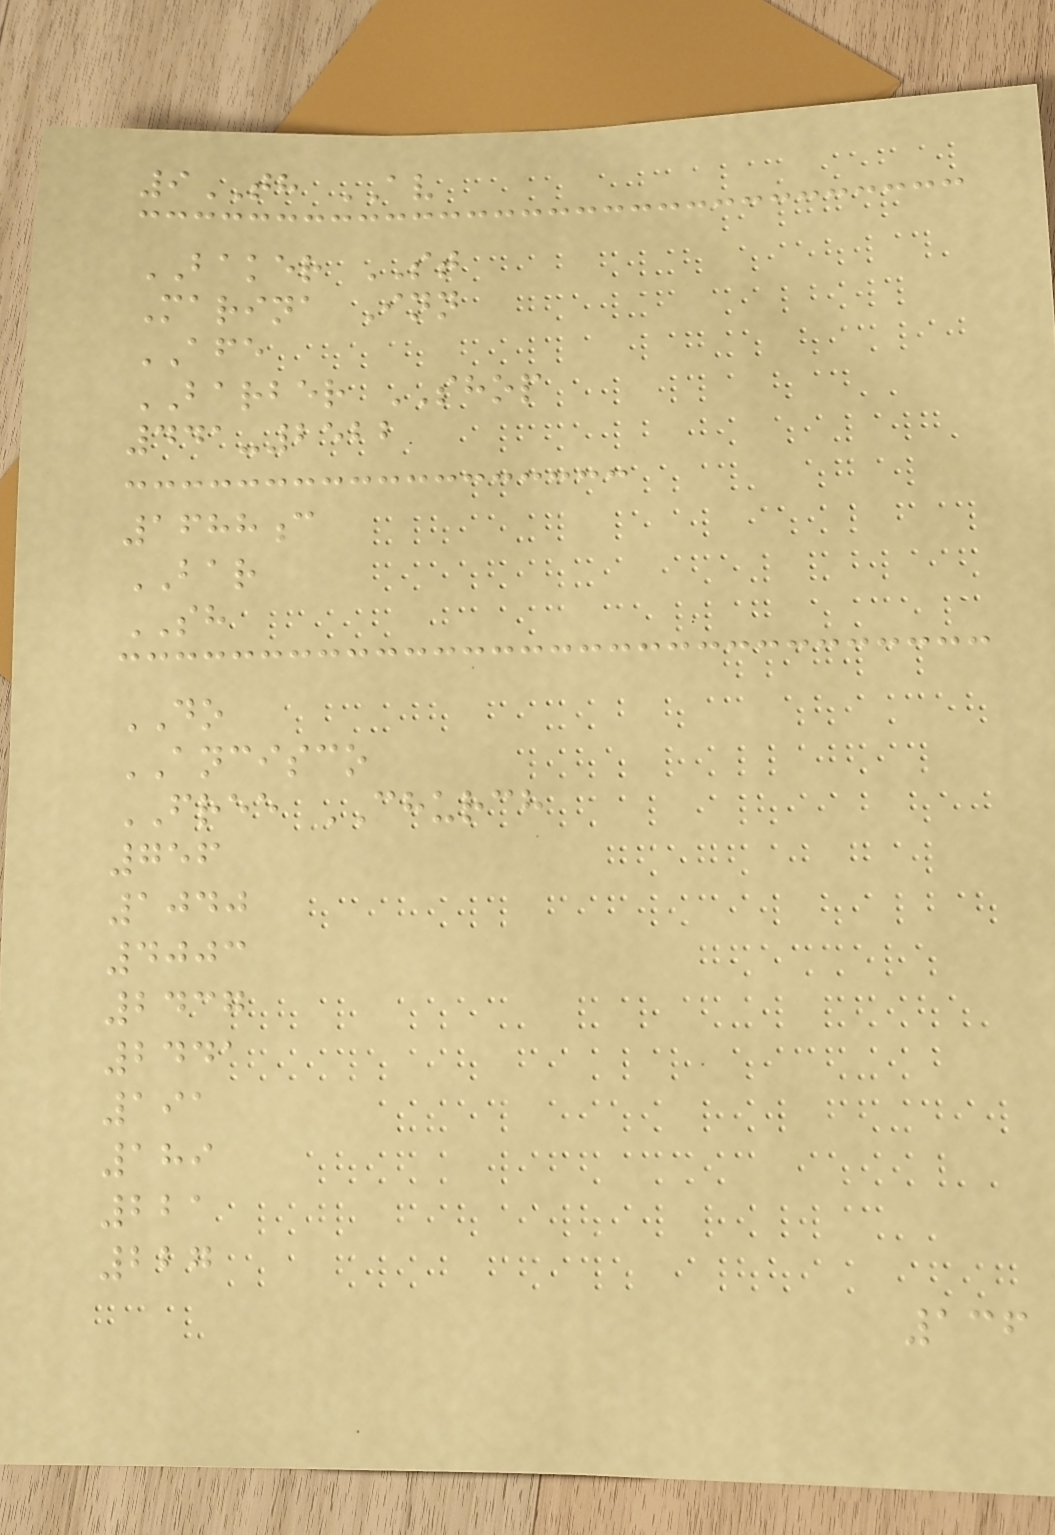9TH AV
BAKER ST
Marina Inn
AFE
BARBER SHOP
441-2522
1688c
BAR
SH
DO
ANCISCO
FREE CHURCH
756
1040
4003
2437
2441
191
189
221
227
136
